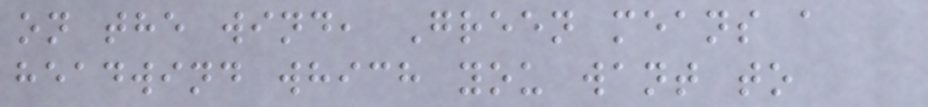on the wind, Green means a
headwind which you want to
